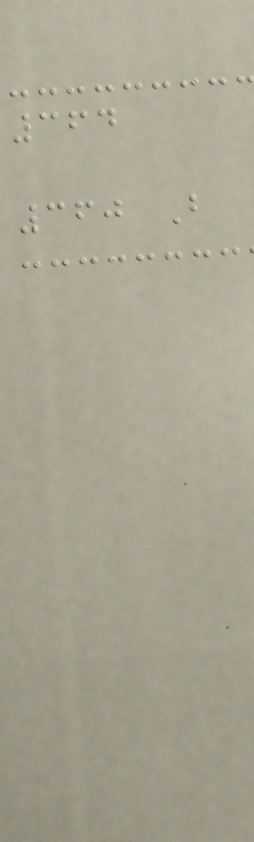364
360 B
